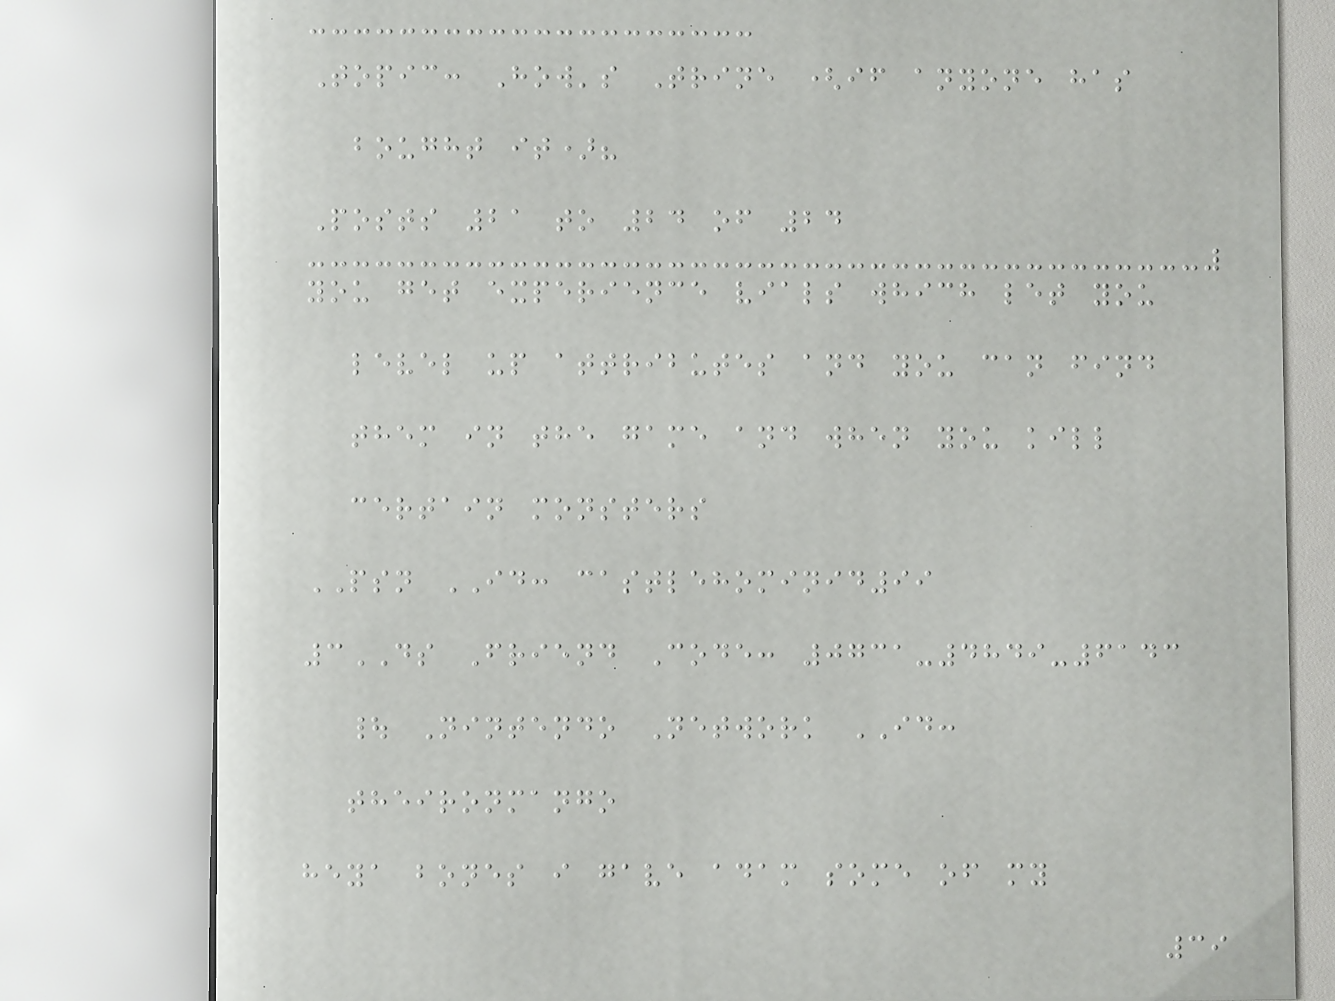Topic: How's Trine (if anyone has
bought it)?
Posts 21 to 24 of 24
you get experience vials which let you
level up attributes and you can find
them in the game and when you kill
certain monsters
PSN ID: castlehominid99
3DS Friend Code: 0731-4849-6143
| Nintendo Network ID:
theironmango
heya bones i gave adam some of my
39
